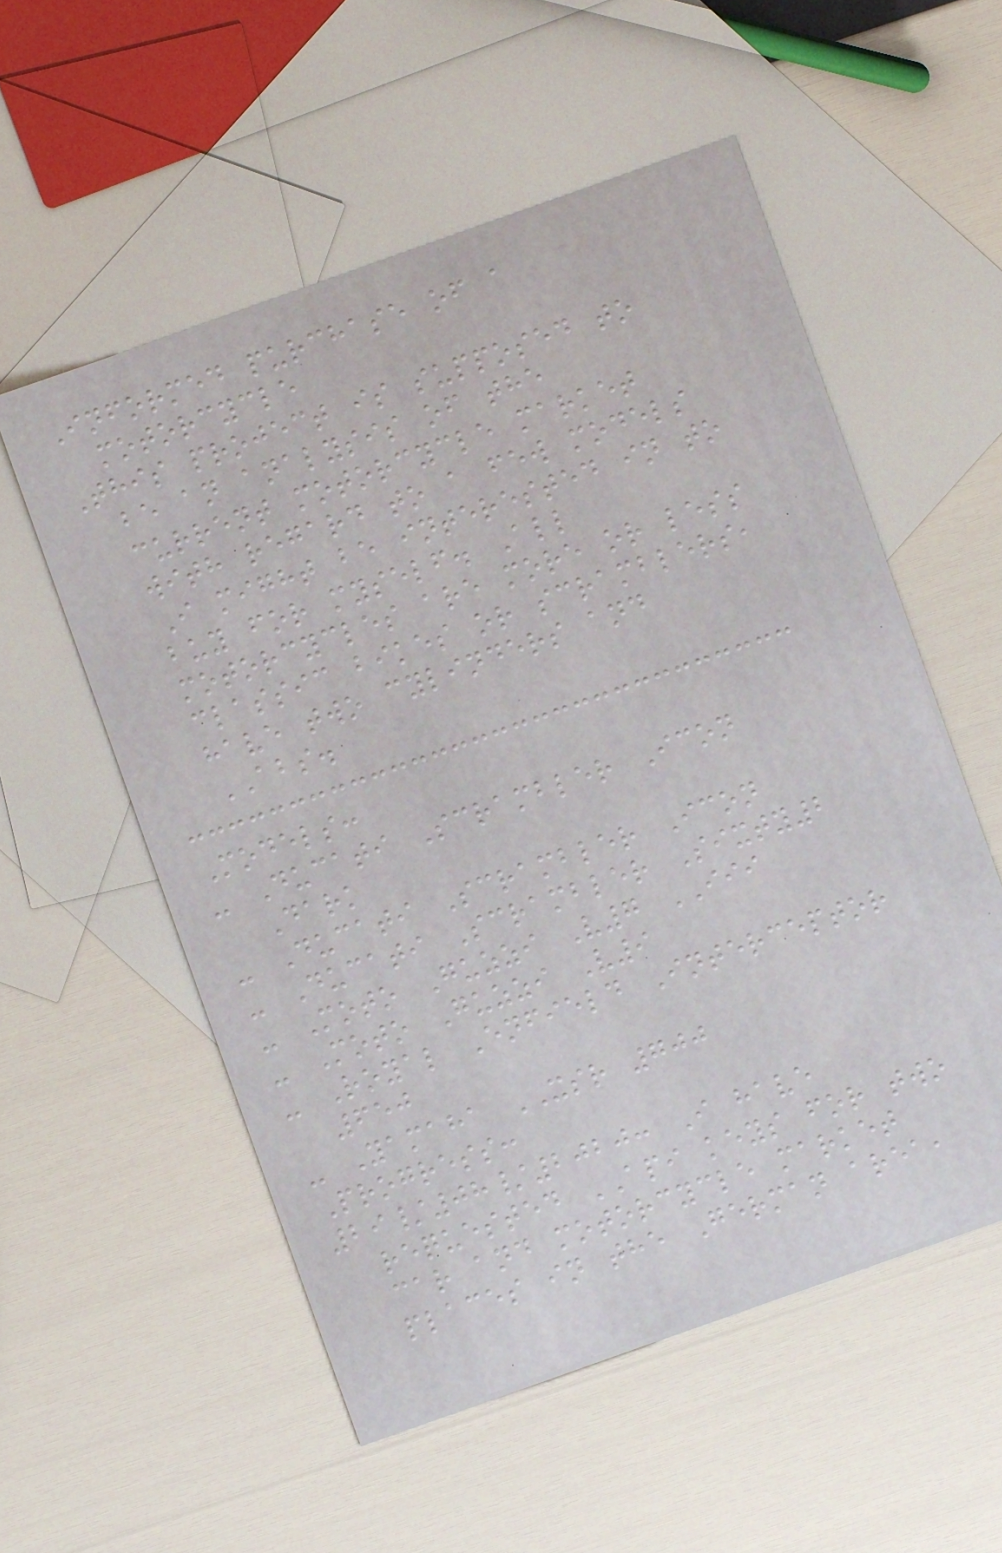Informed purchase of a
motorcycle
This project is supposed to
be an analysis of the
current motorcycle market
with regard to a few models
I might be interested in to
buy for myself. All
motorcycles are more or less
classic bikes or scramblers,
have two cylinders and
ABS.
Models:
- Ducati Scrambler Icon
Dark
- Ducati Scrambler Icon
- Ducati Scrambler Sixty2
- Moto Guzzi V7 III
- Moto Guzzi V9
- Royal Enfield Interceptor
650
- Yamaha XSR 700
Progress:
29/08/2020: I have
requested API keys for two
car and motorcycle market
places in the German area,
